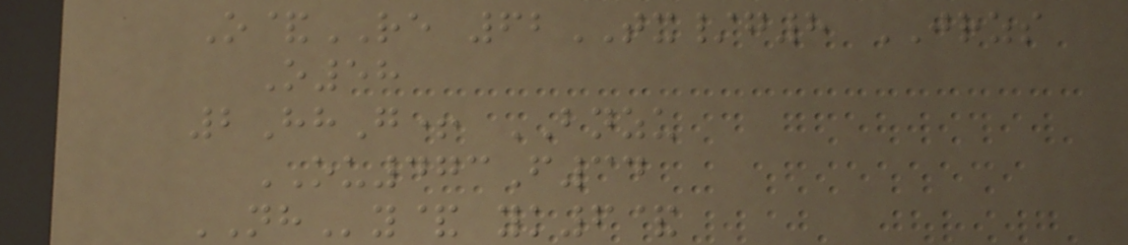O&RE 62TX/g8 JRZS
O58
2HhG+ BNZU
OU473F34
NHy& yk6&
